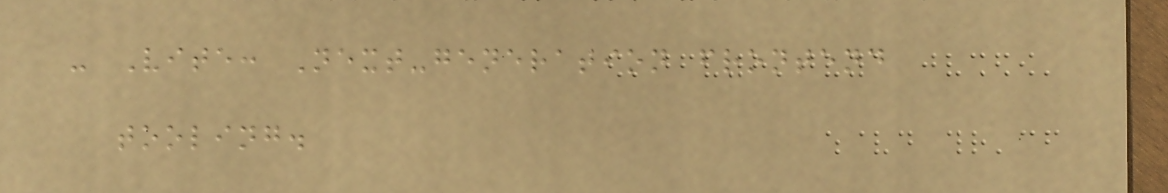- Vite: Next-generation frontend
tooling.
